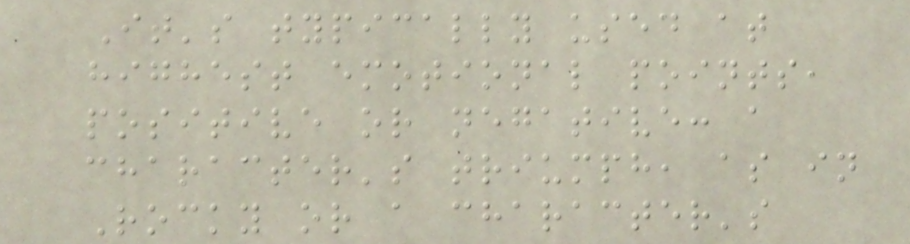It's typically used at
highest emotional points,
positive or negative: a
character's triumph, as in
Rocky or a character's
